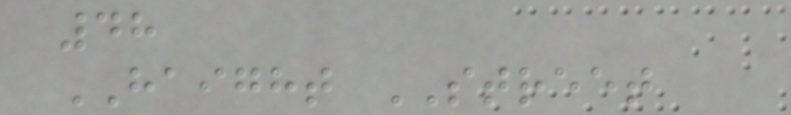48
HAIGHT STREET
